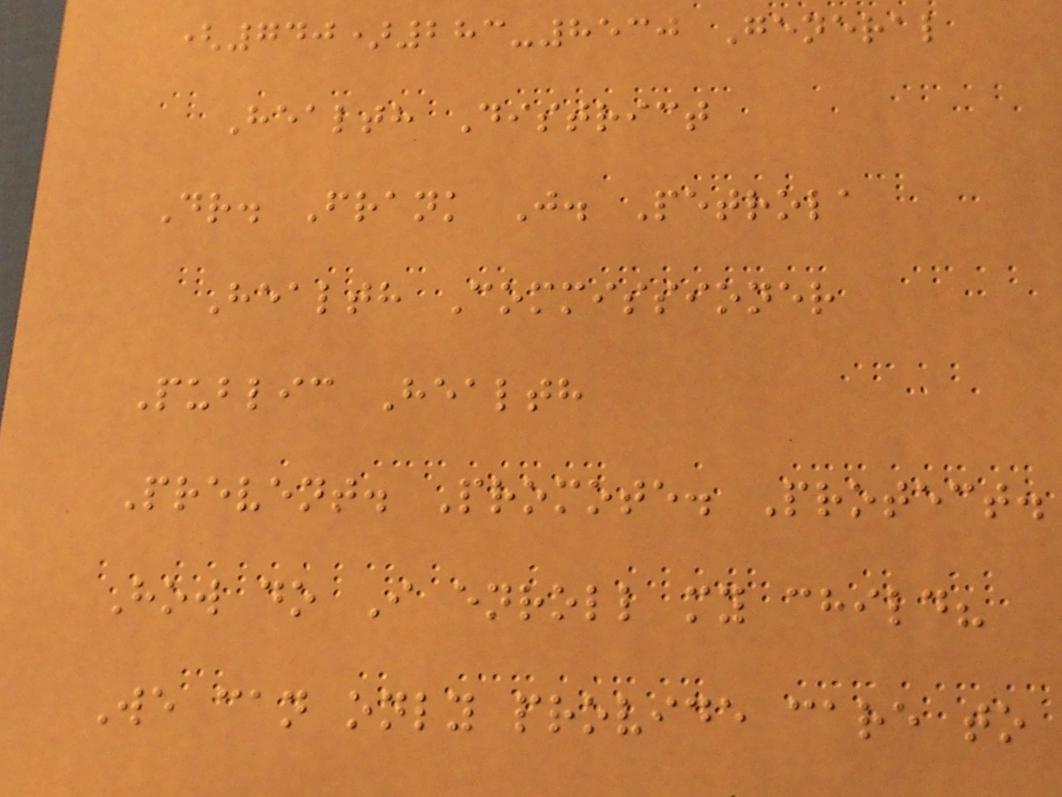(740)283-8530 General
Health District
Dr. Frank J. Petrola
Health Commissioner
Public Health
Prevent. Promote. Protect.
How do I enroll my child?
We can only provide care to
